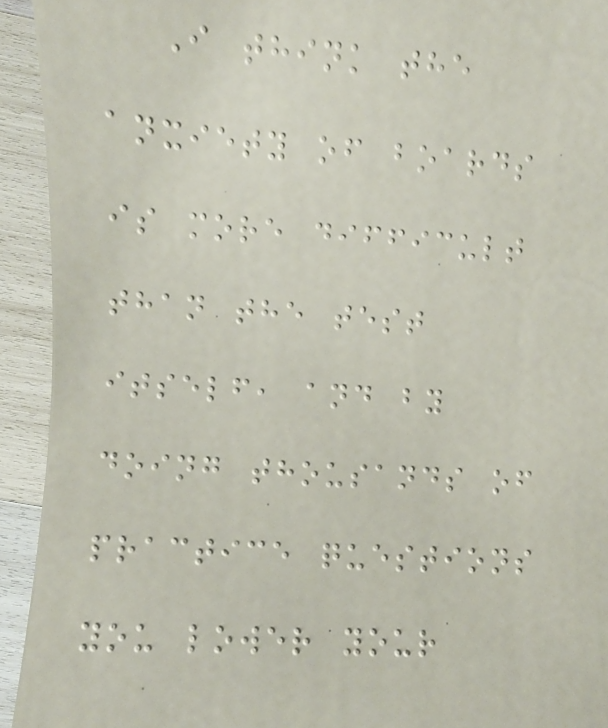I think the
anxiety of boards
is more difficult
than the test
itself, and by
doing thousands of
practice questions
you lower your
